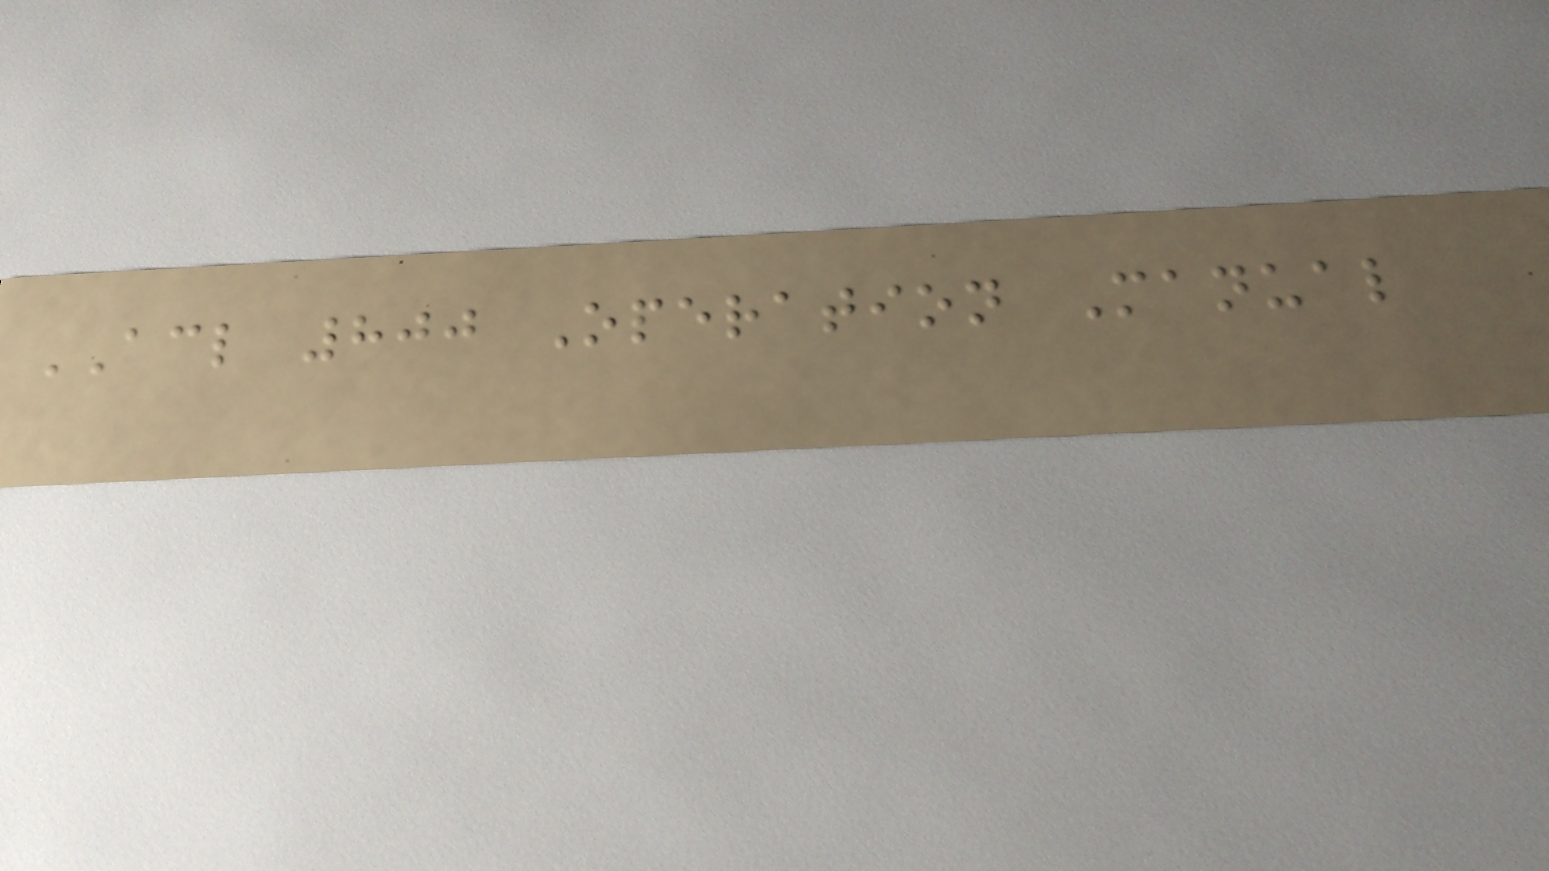ACL 800 Operation Manual
